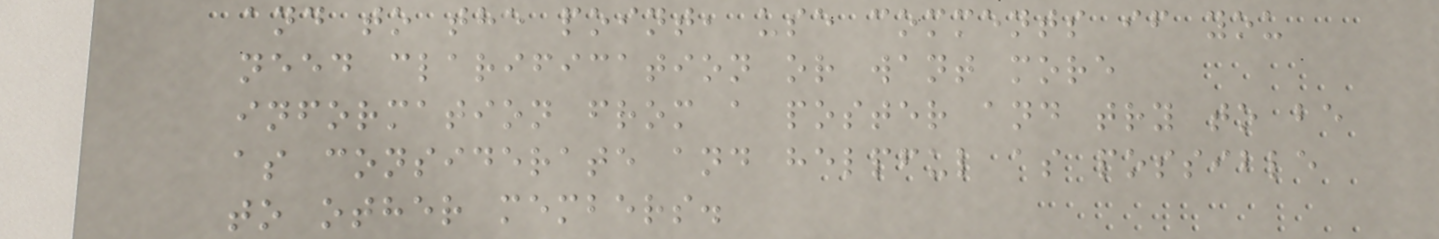and to the point, use comments if you
need clarification or want more
information from a poster and try to be
as considerate and helpful as possible
to other members.
